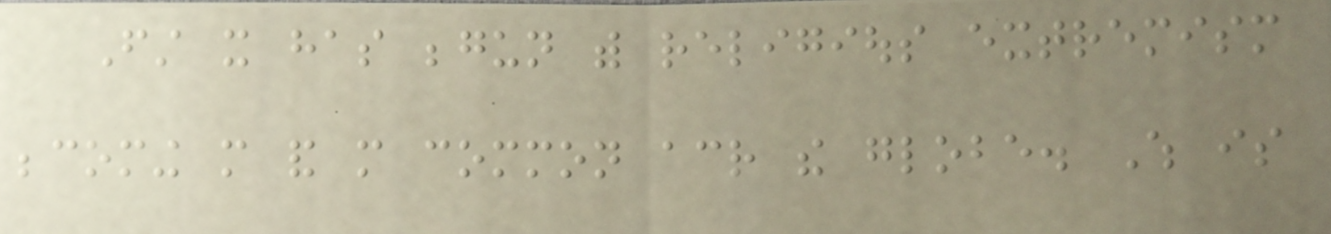First it has begun with religious extremism
becoming more and more common across the globe. Which is
